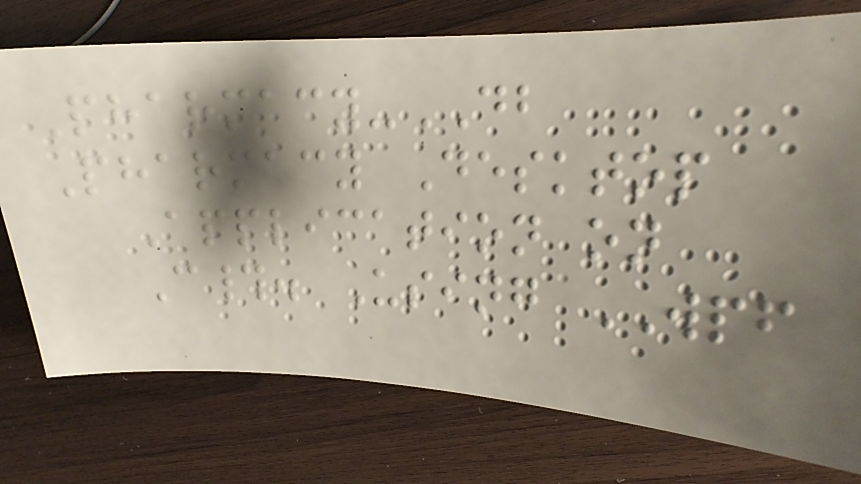Pharmacy-DB
Pharmacy Desktop
Application on
C#. Using WPF
